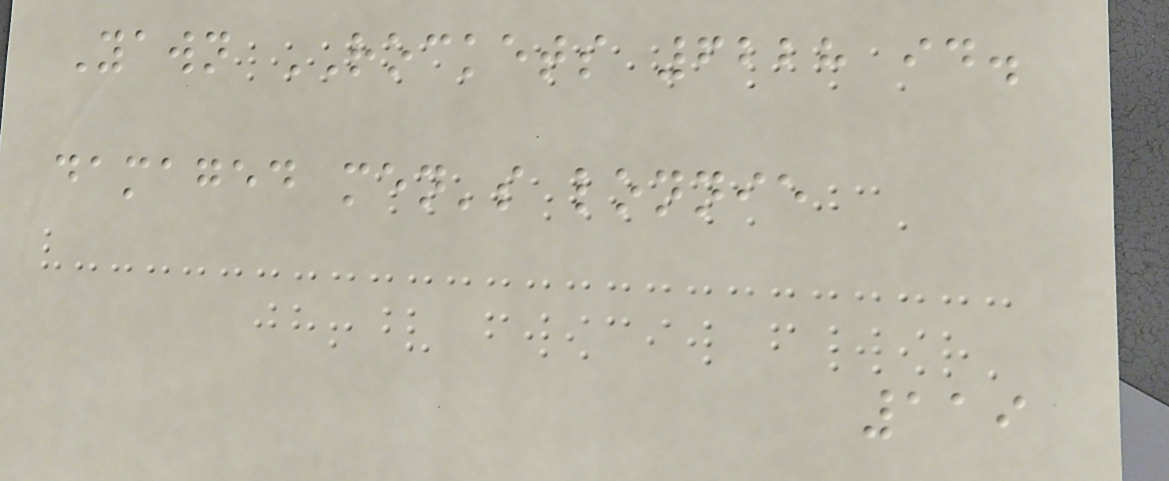Yawn ROCKETS 6228 id.
damaged men's lonnie
119
